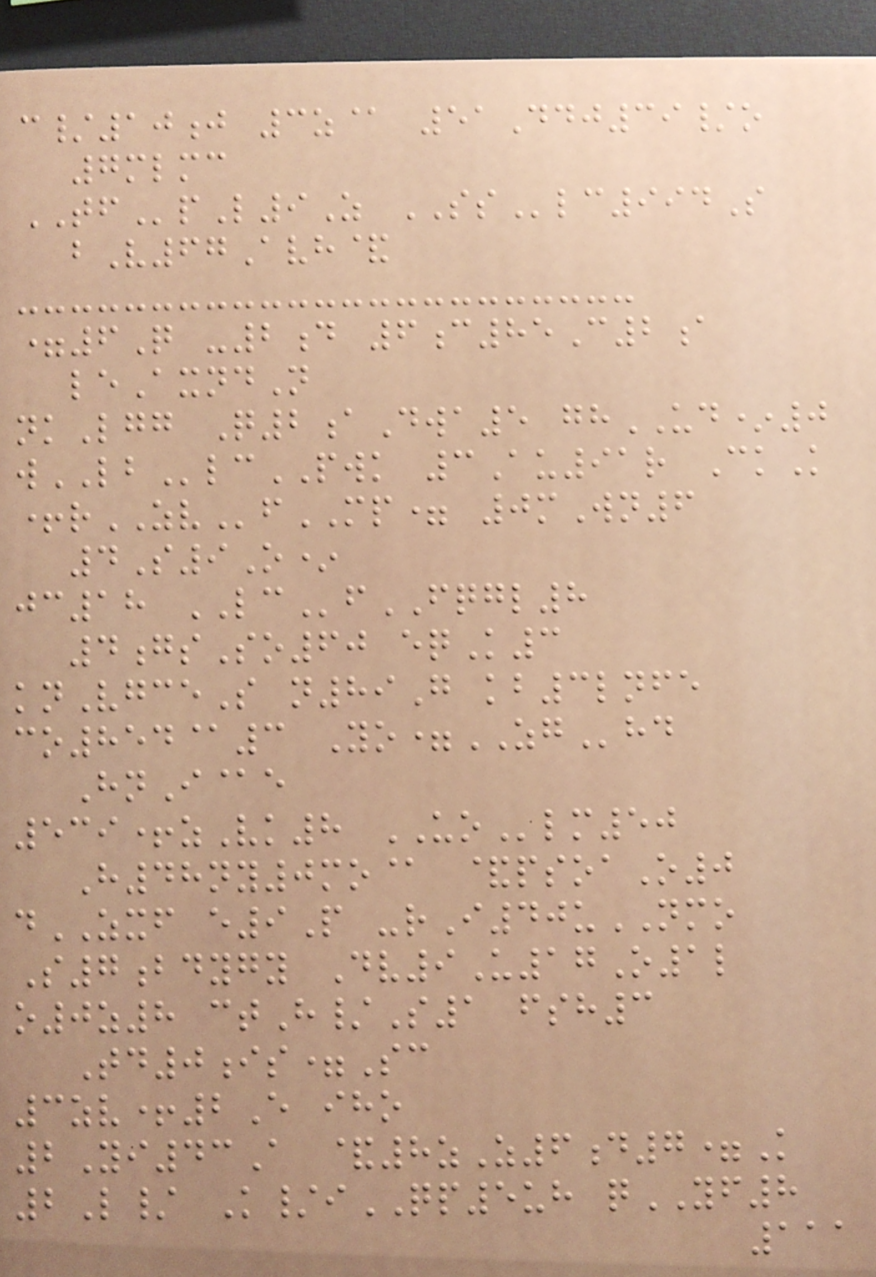c/10j 3z@ 51Ddj39/o
7mlmc
TFpL9Z SSlc994S
bV67Avh&
=6Q -2d 6c85C2a
leAxndN
nkLgg Q2aDwa5 ghUD*0
wLBlcPWK 3Au91r CkK
+rZVfMP= 0mWn6
4S9O*
jc18 LCfFQGL8
4gsSo60 eqK3
knVgceS n89G kb3lnfe
co854@3 Yo=ZGhd
HnI@e
539+zVk8 UOlm50
H48ny0mo@ &psoaO0
dZXF e9P -rI40uNMO
S7bdygy Dv9U17O1l
o0z8 ctH/S1 fsh3
Td0is=Sc
3zv+2E iho
2Yi43A &8zZ6d7=K
2L/ K/iQP5uh qYF8
111
